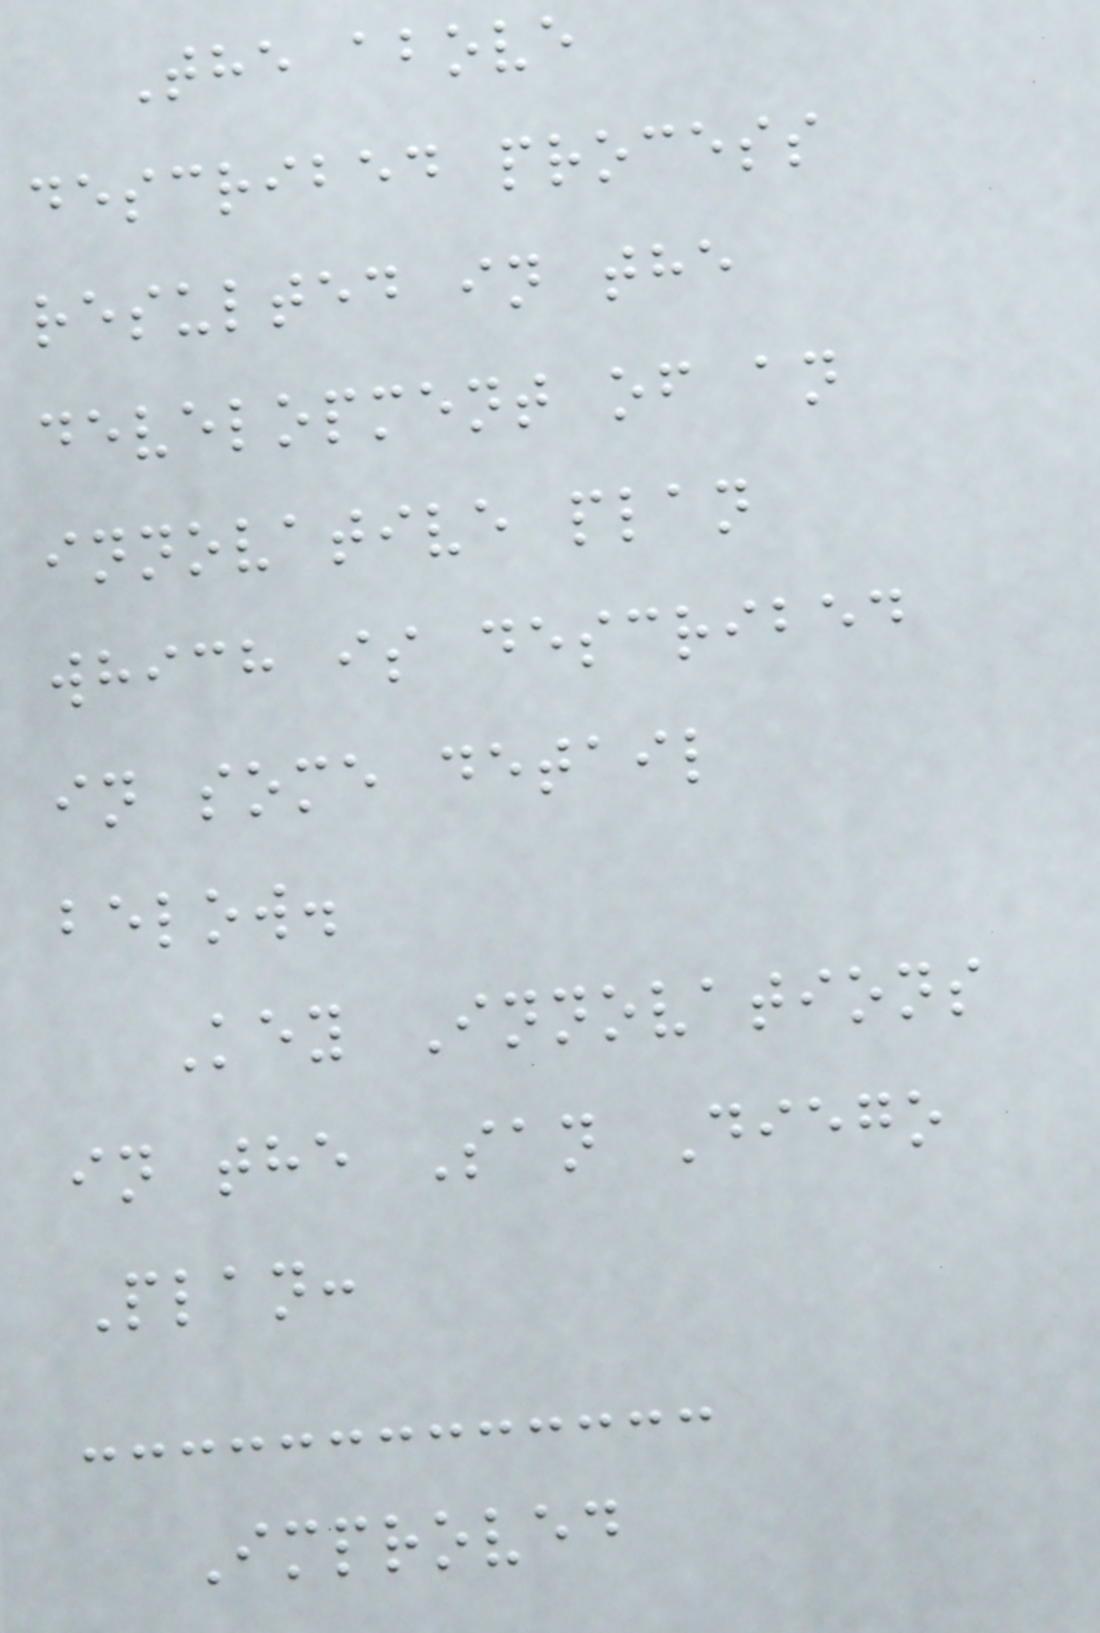The above
described process
resulted in the
development of an
innovative plan
which is described
in some detail
below.
Key Innovations
in the San Diego
Plan:
Improved
